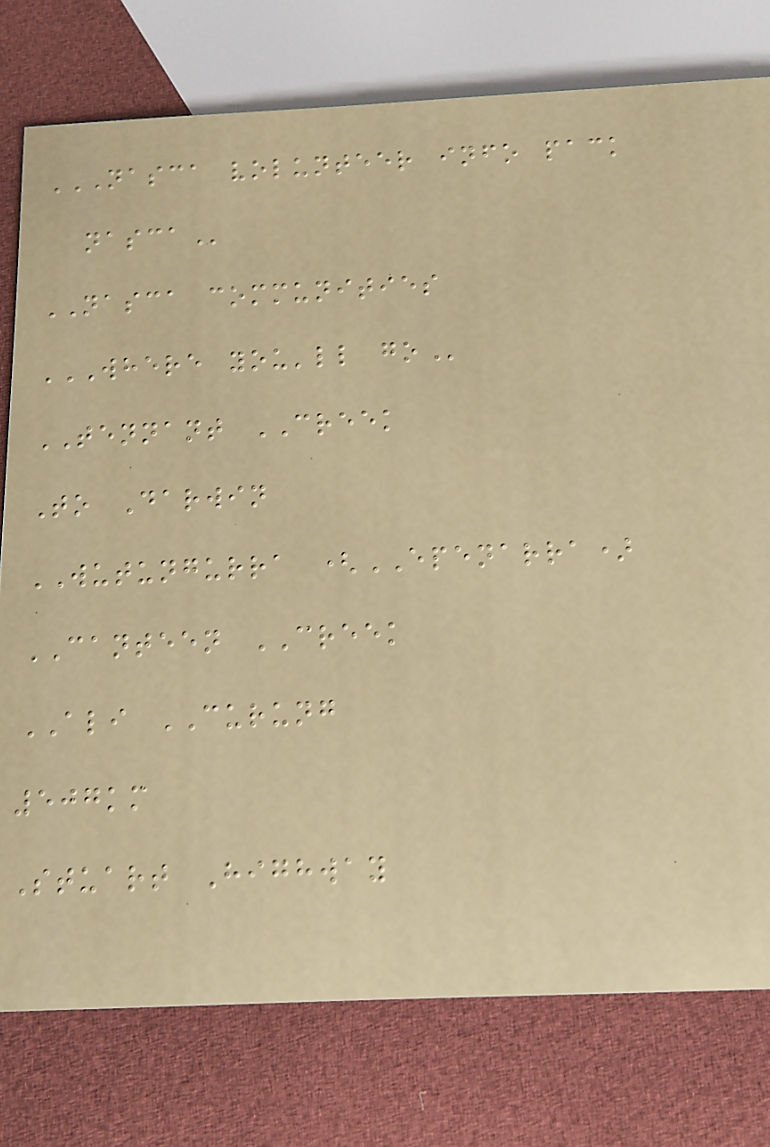NASCA VOLUNTEER INFO PACK
NASCA
NASCA communities
WHERE YOU'LL GO
TENNANT CREEK
To Darwin
WUTUNGURRA (EPENARRA)
CANTEEN CREEK
ALI CURUNG
507km
Stuart Highway
